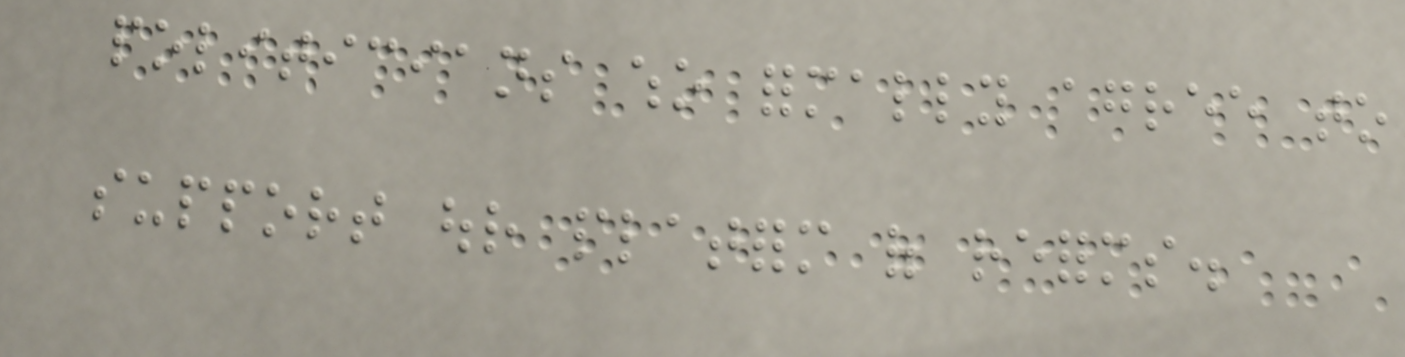politicians who formally agree to
support our platform of reforms.
